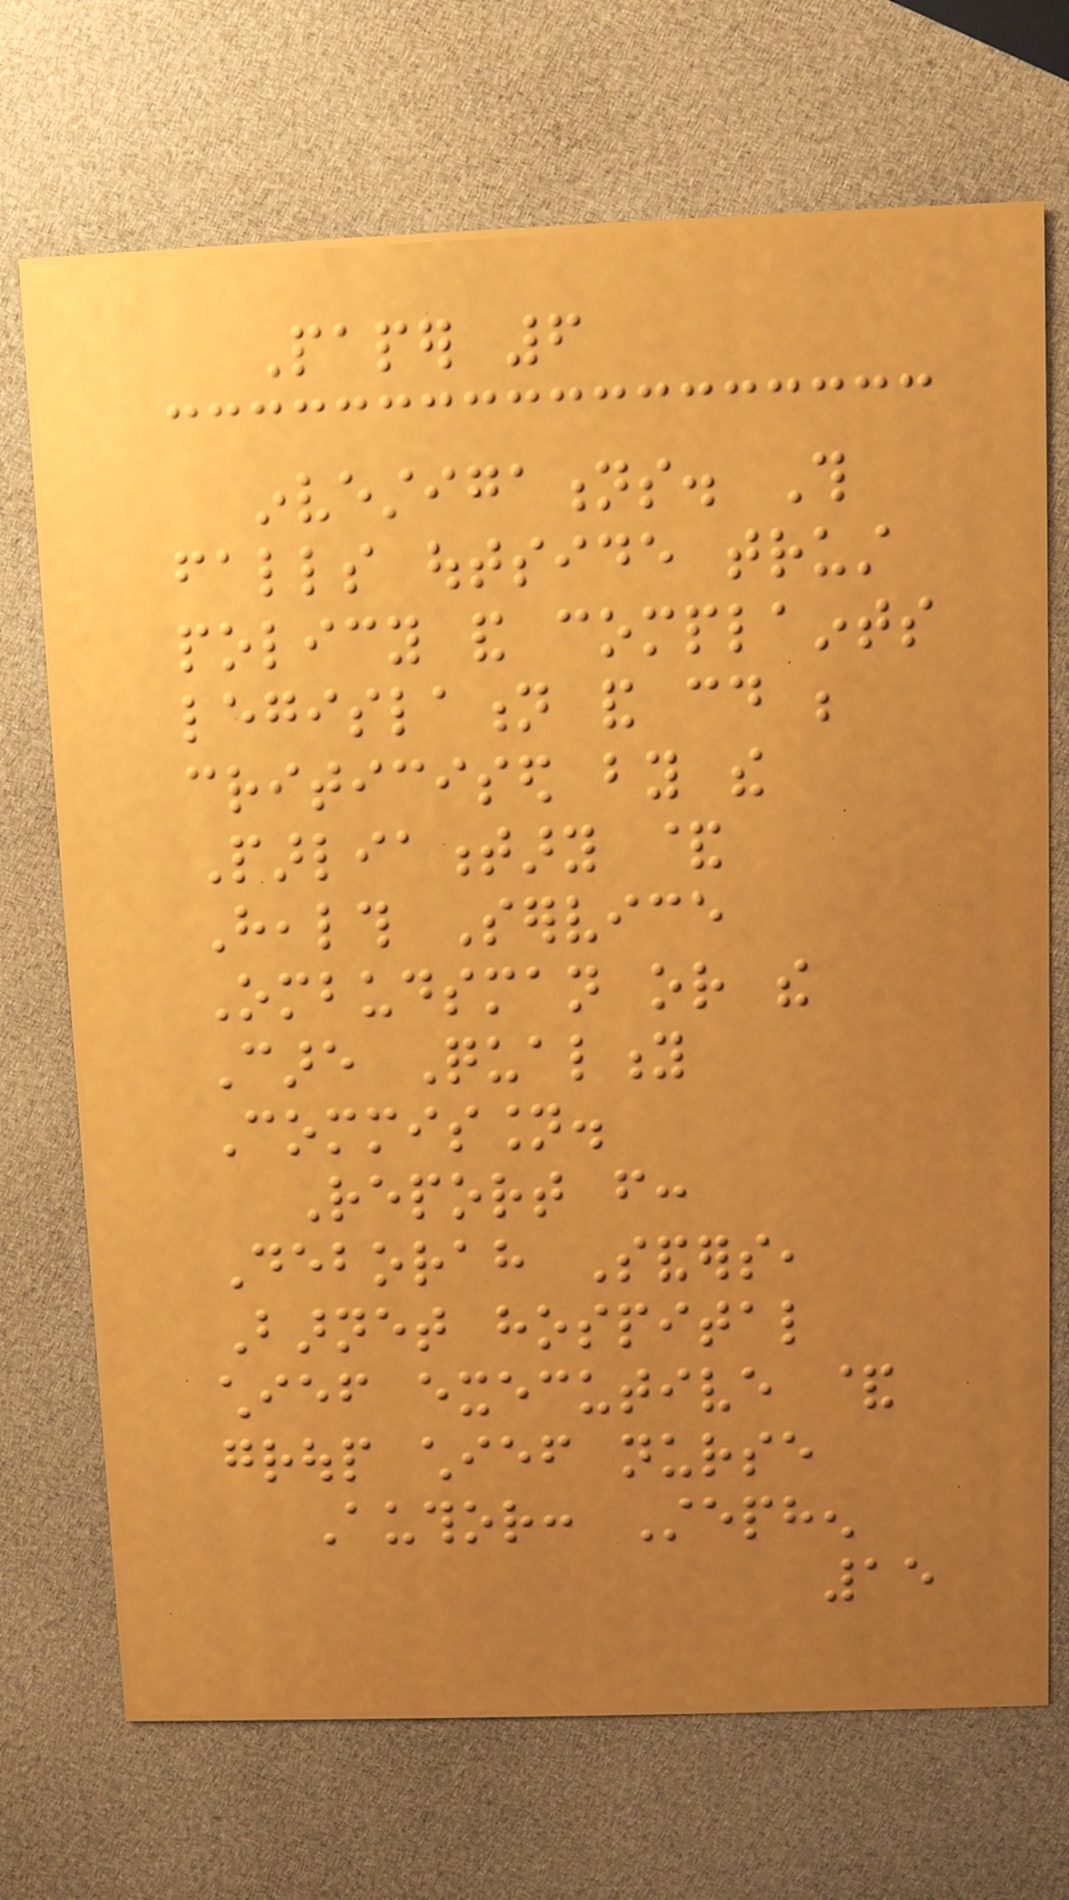Paper 6
investigations. This
falls outside trust
policy and complaints
legislation and could be
criticised by the
Parliamentary &
Health Service
Ombudsman or the
Care Quality
Commission.
Report from:
Deborah Sanders,
Barnet hospital
chief executive &
group chief nurse
Author: Stephen
15
